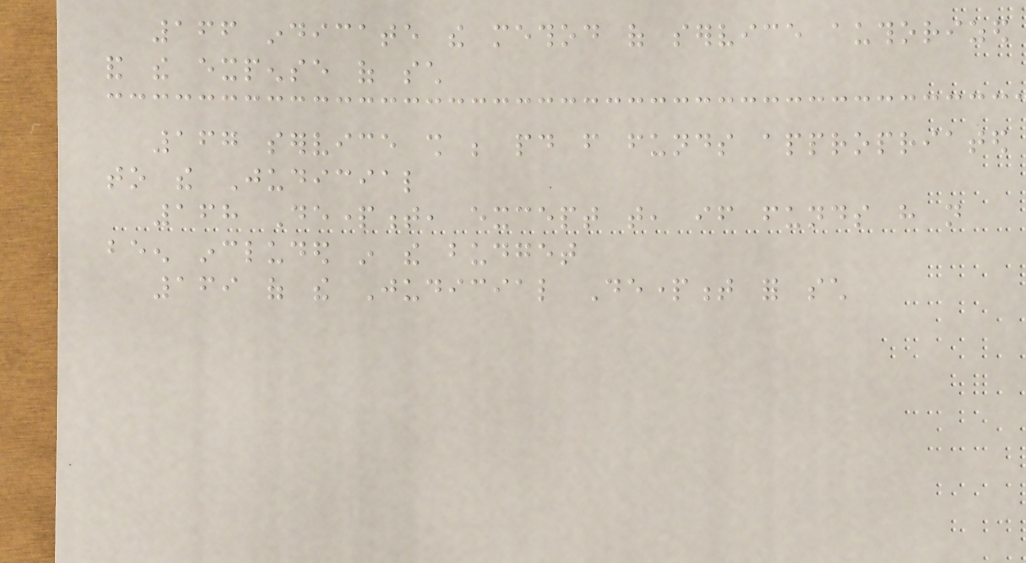166 indicate the method of service authorized
and the expense of such
167 service shall be paid from funds appropriated
to the Judicial
168 Department, except that, if funds have not
been included in the budget
169 of the Judicial Department for such
